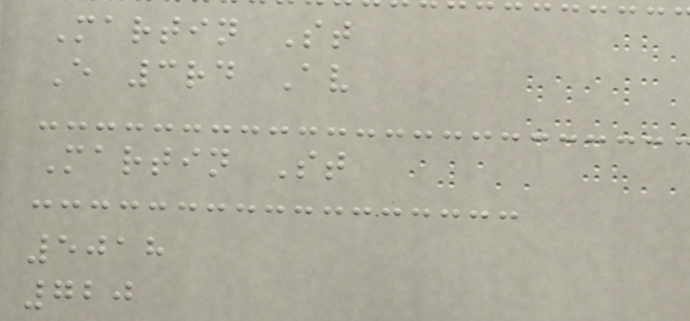Martin St
E 3rd Av
Martin St
5018
720
